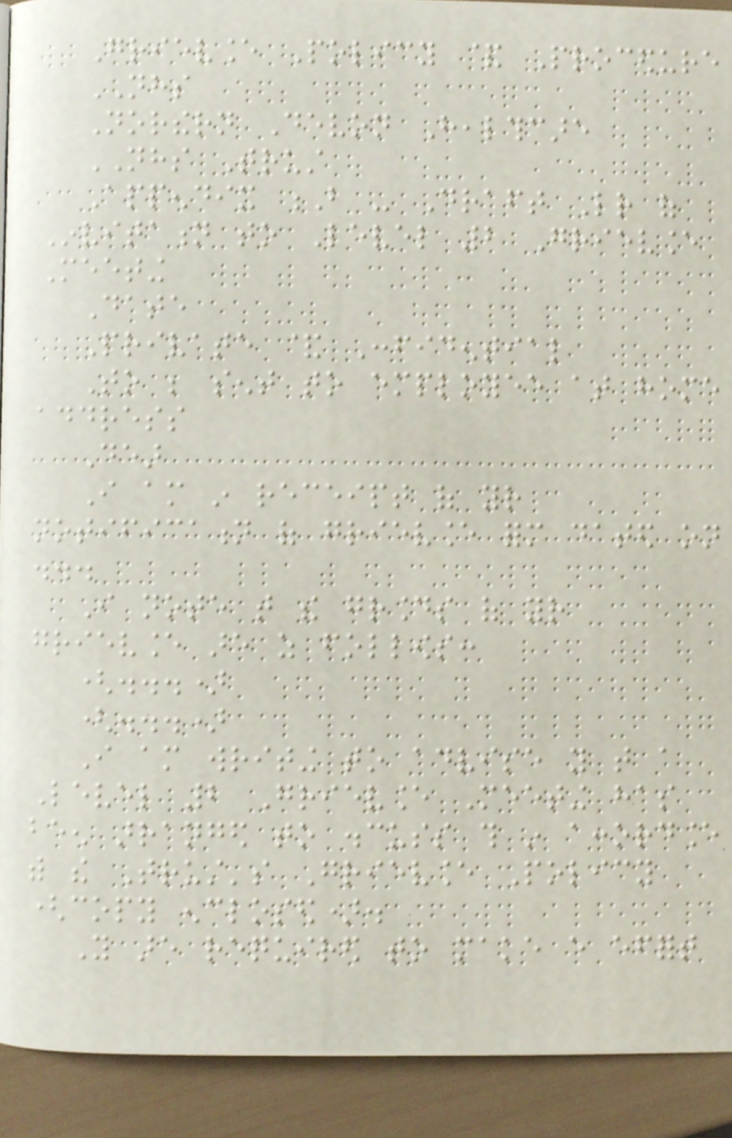Grievance Policy & Procedure
NHS
Northern Devon Healthcare
NHS Trust
Appendix B - Draft Letter of
Invitation to Level 2 Grievance
Meeting
Date
Private & Confidential
To be sent to employee at home
address
Dear
I am in receipt of your
notification of grievance form dated on
...
I note that the grounds of your
grievance are as follows:
(...)
(...)
I am writing to advise you that a
Level 2 Grievance Meeting has
been arranged to discuss this in accordance
with the Trust's Grievance Policy
(copy enclosed).
You are required to make every effort
